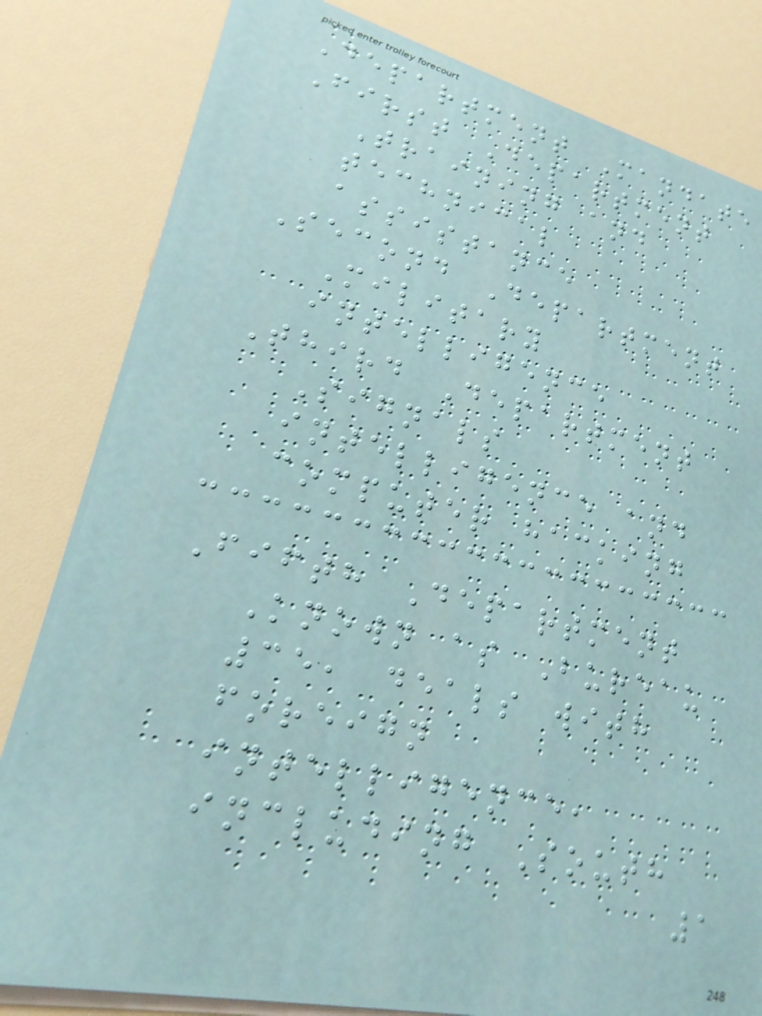Department Mandate
First Department
Training and
technical
assistance
Second Department
Military
intelligence
Third Department
Signals
intelligence and
computer hacking
Fifth Department
Known as Bureau
35, deals with
foreign
intelligence,
including South
1
